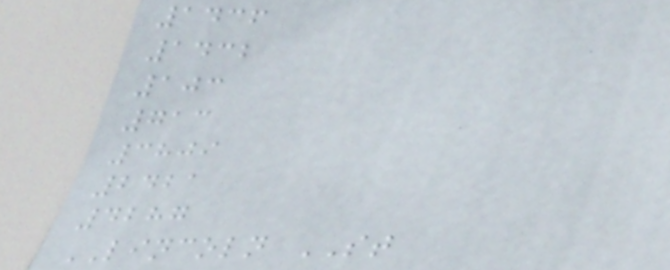1436
1432
103
713
3809
2421
4287
LINCOLN ST
